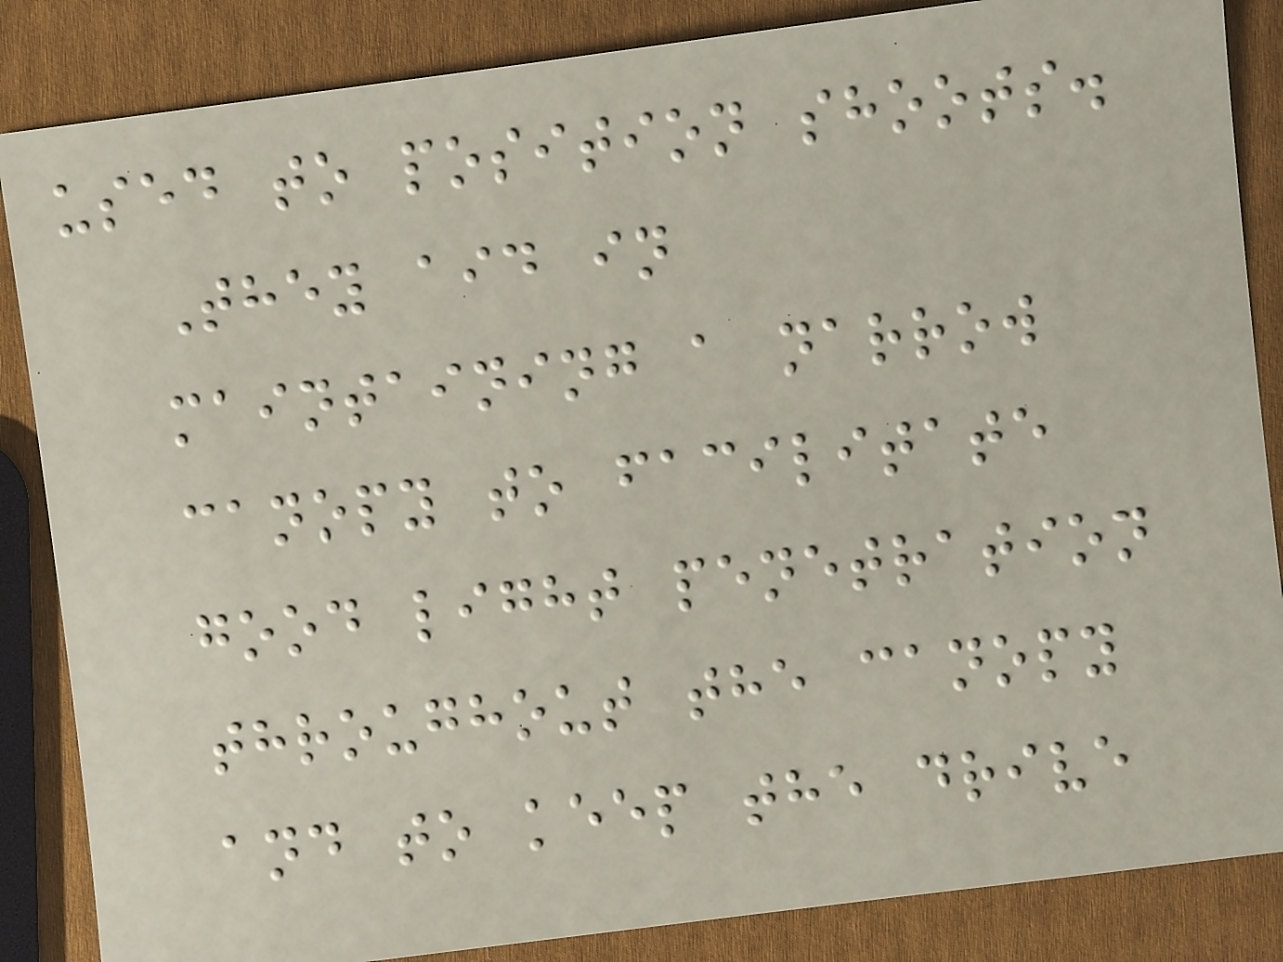used to position shoots.
They aid in
maintaining a narrow
canopy to facilitate
good light penetration
throughout the canopy
and to keep the drive
